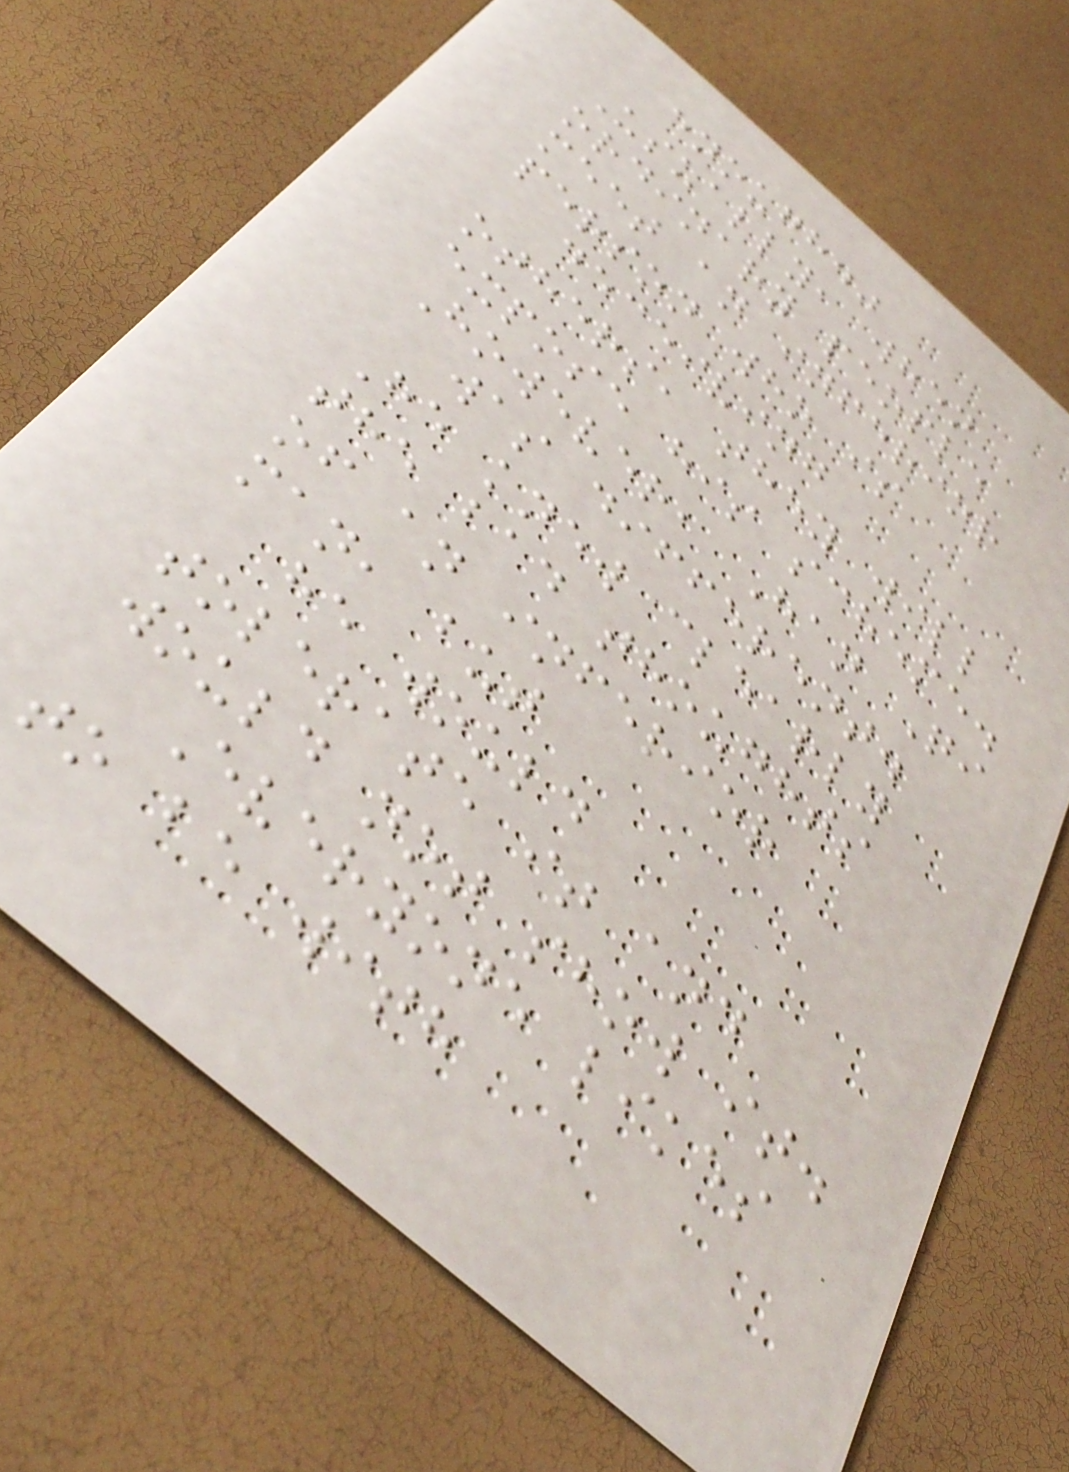enough."
Usually, when
ordinary people
meet an inferior
person who is
deceiving
others, they will
expose his scheme.
However, Han Qi
was different.
He knew clearly
the bad thoughts
of an inferior
man, but
he would
tolerate it and
would not show it.
Everyone likes
to be with
